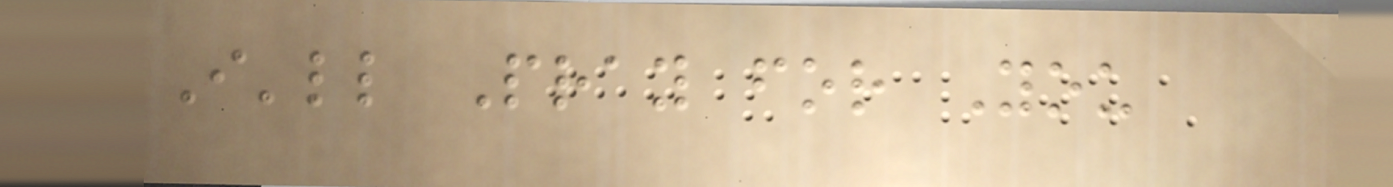I'll Pray for You
